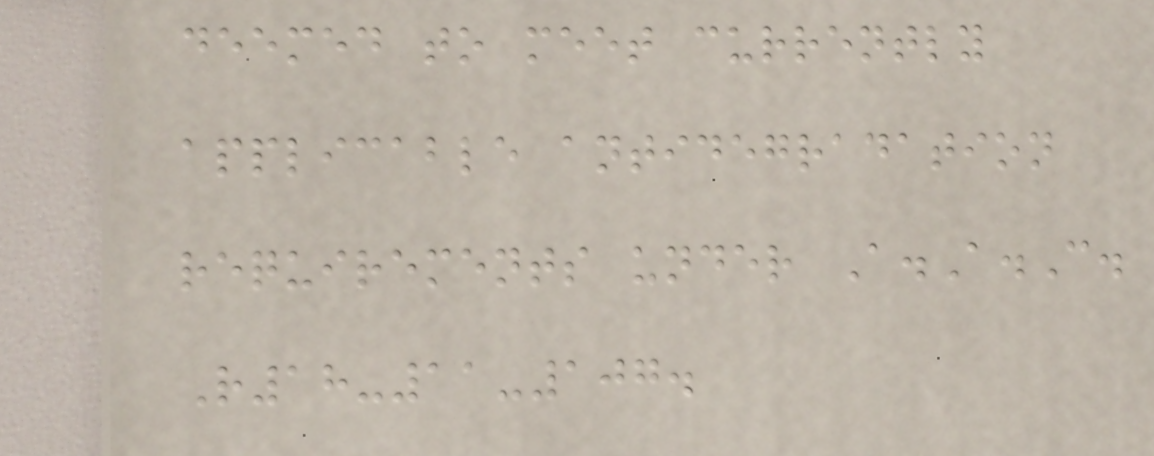deemed to meet currently
applicable antidegradation
requirements under A.A.C.
R18-11-107.
